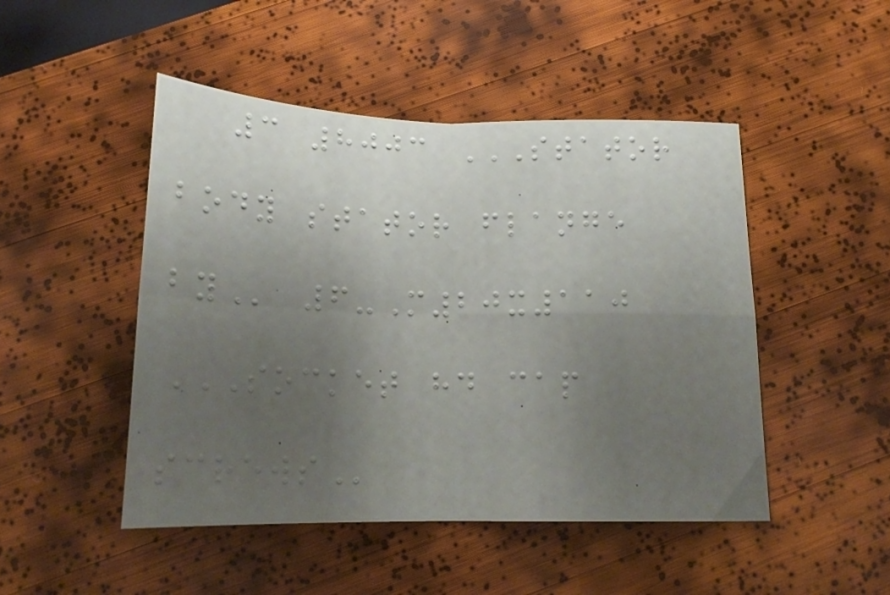3 8003 STATOR
BODY STATOR FLANGE
BY 6-M20x110
SOCKET HD CAP
SCREWS
